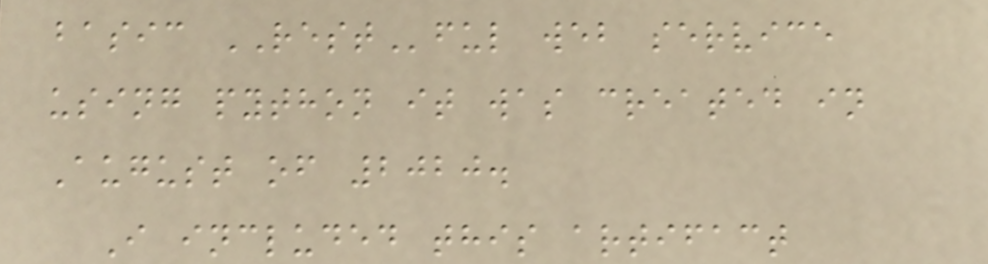basic RESTful web service
using python it was created in
August of 2020.
I included this artifact
